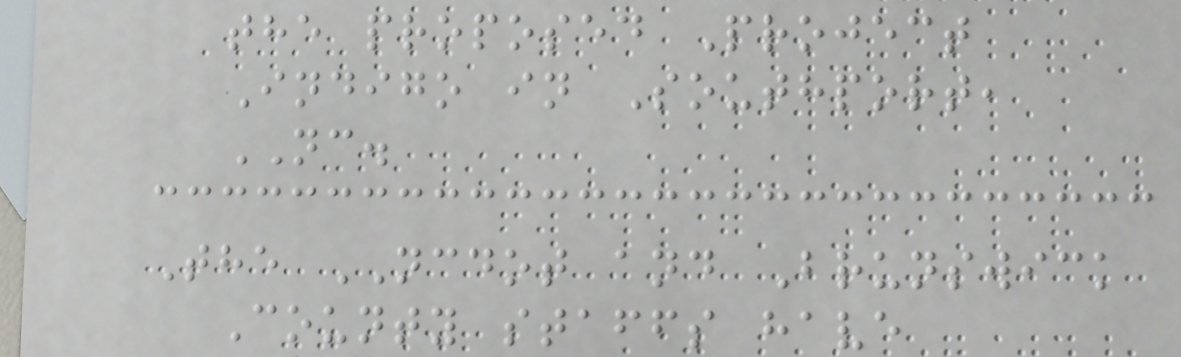the proposed Project
Indigo in Southport,
NC.
The NCDOT and Brunswick
County staffs have
